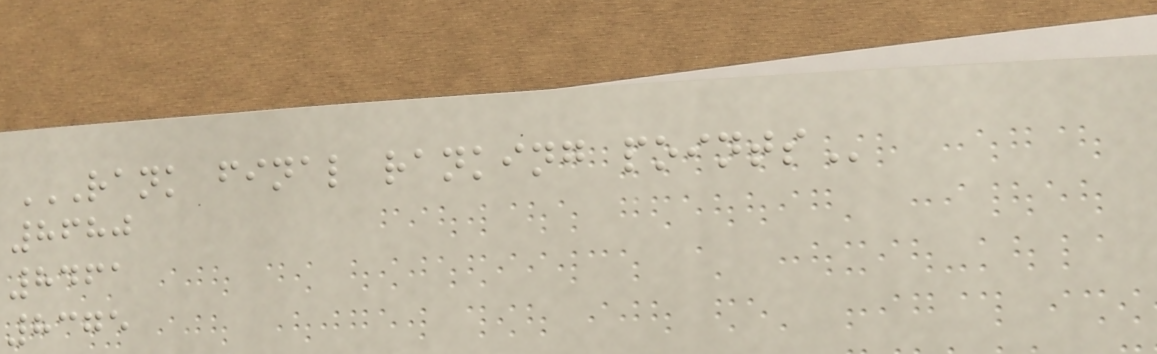RANK FINAL RANKING POINTS
8680
8461
8375
